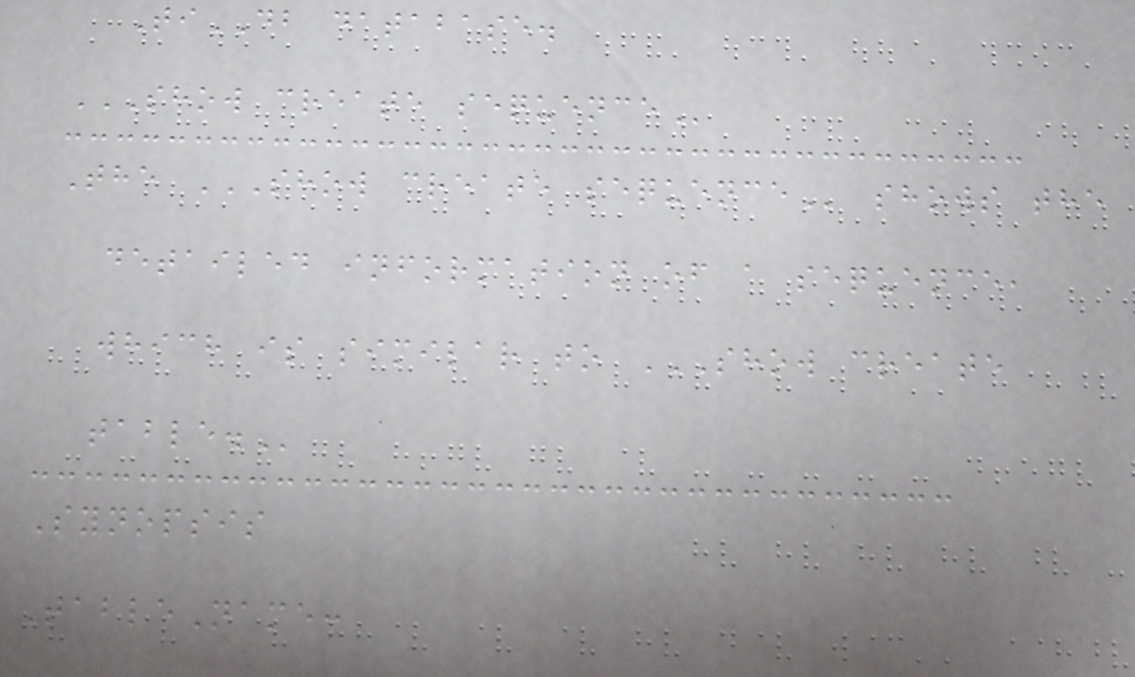TiDB database.
SHOW CREATE SEQUENCE
The SHOW CREATE SEQUENCE shows the
detailed information of a sequence,
which is similar to SHOW CREATE
TABLE.
Synopsis
TableName:
